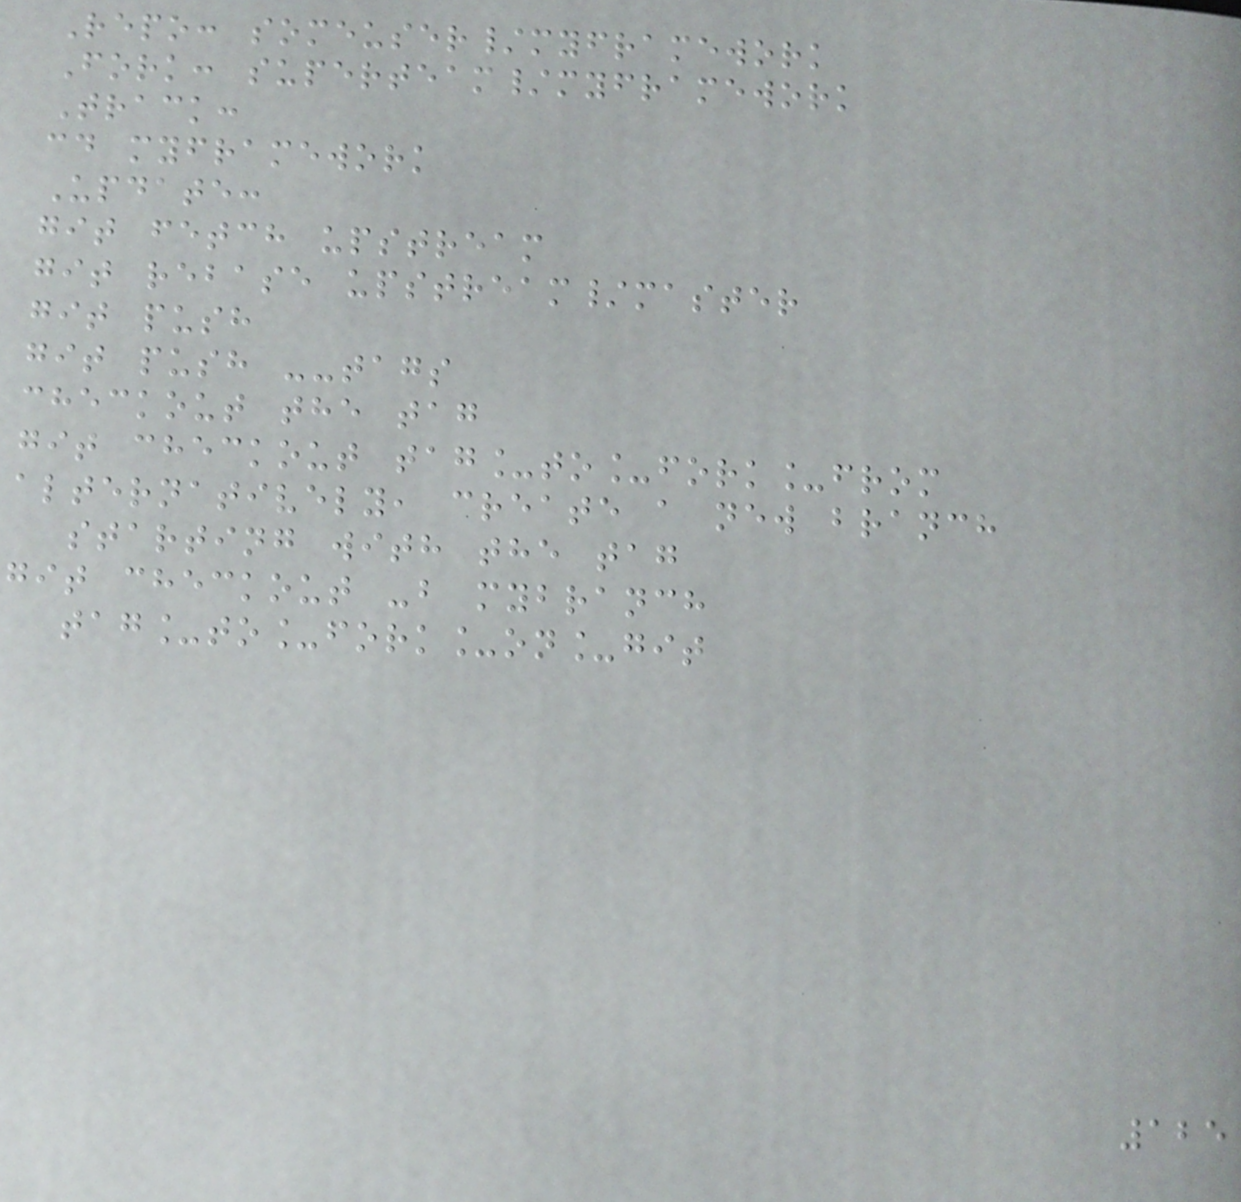Repo: someuser/myframework
Fork: superteam/myframework
Track:
cd myframework
Update:
git fetch upstream
git rebase upstream/master
git push
git push --tags
checkout the tag
git checkout tag_to_fork_from
alternatively, create a new branch
starting with the tag
git checkout -b mybranch
tag_to_fork_on_git
125
